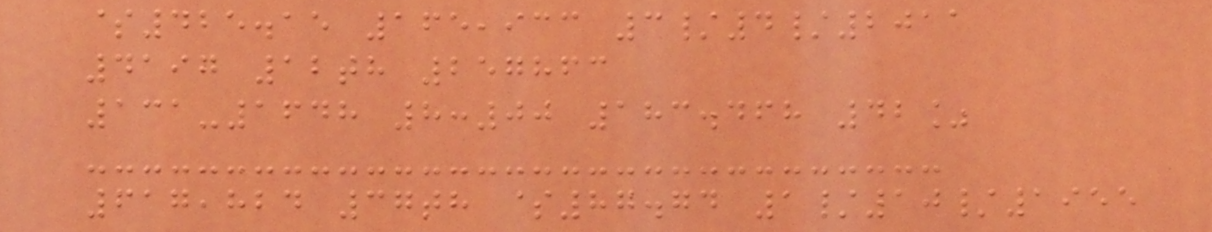$425.15 165,933 3/4/2011
4197 12th 257863
131-1648 8:00 183.468 42%
617,824 37th $87.74 1/10/1955
